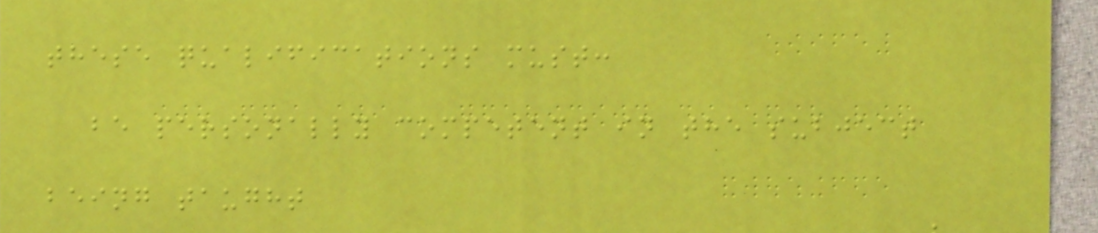these qualifications must:
be personally competent in the subject
being taught
